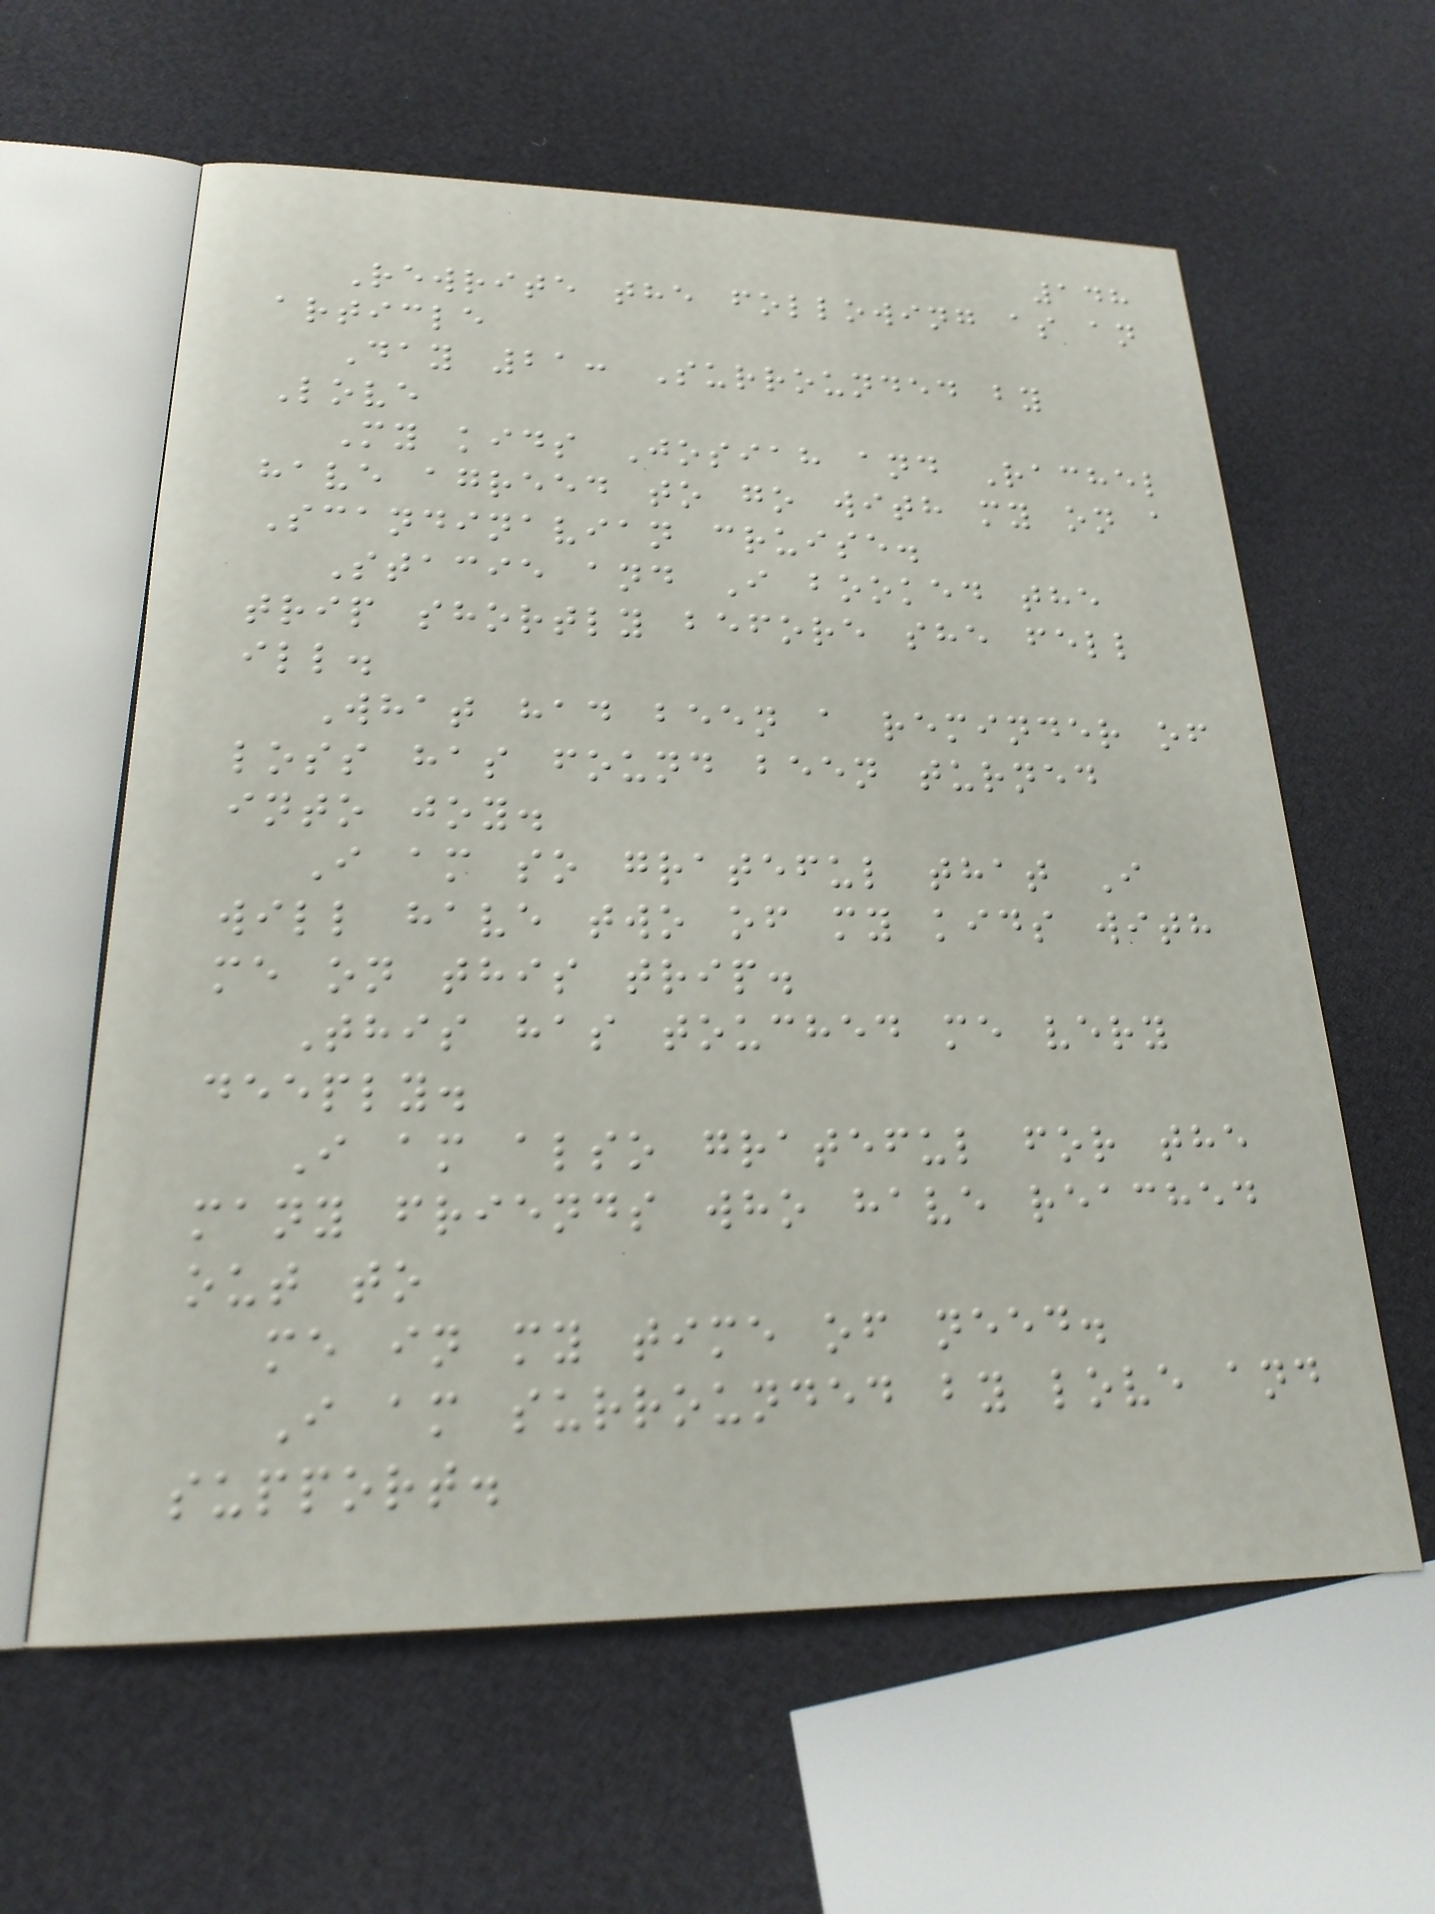148
Rewrite the following as an
article
Day 21: Surrounded by
Love
My kids Josiah and Rachel
have agreed to go with my on a
Scandinavian cruise.
Stacie and I booked the
trip shortly before she fell
ill.
What had been a reminder of
loss has found been turned
into joy.
I am so grateful that I
will have two of my kids with
me on this trip.
This has touched me very
deeply.
I am also grateful for the
many friends who have reached
out to
me in my time of need.
I am surrounded by love and
support.
